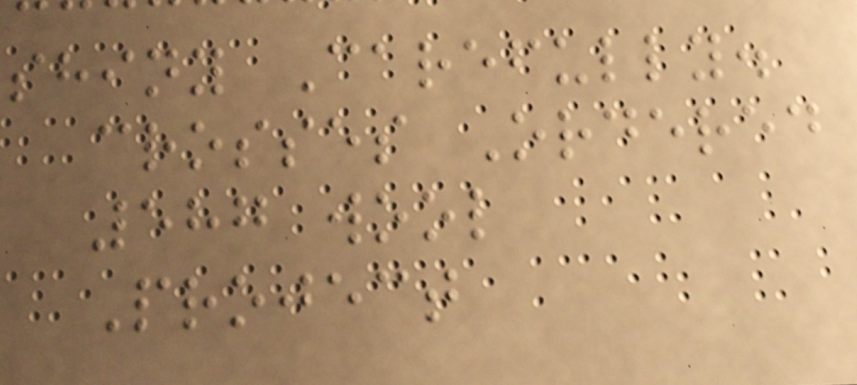shiny Carefully.
crosses Ordered
587 wool
Project
